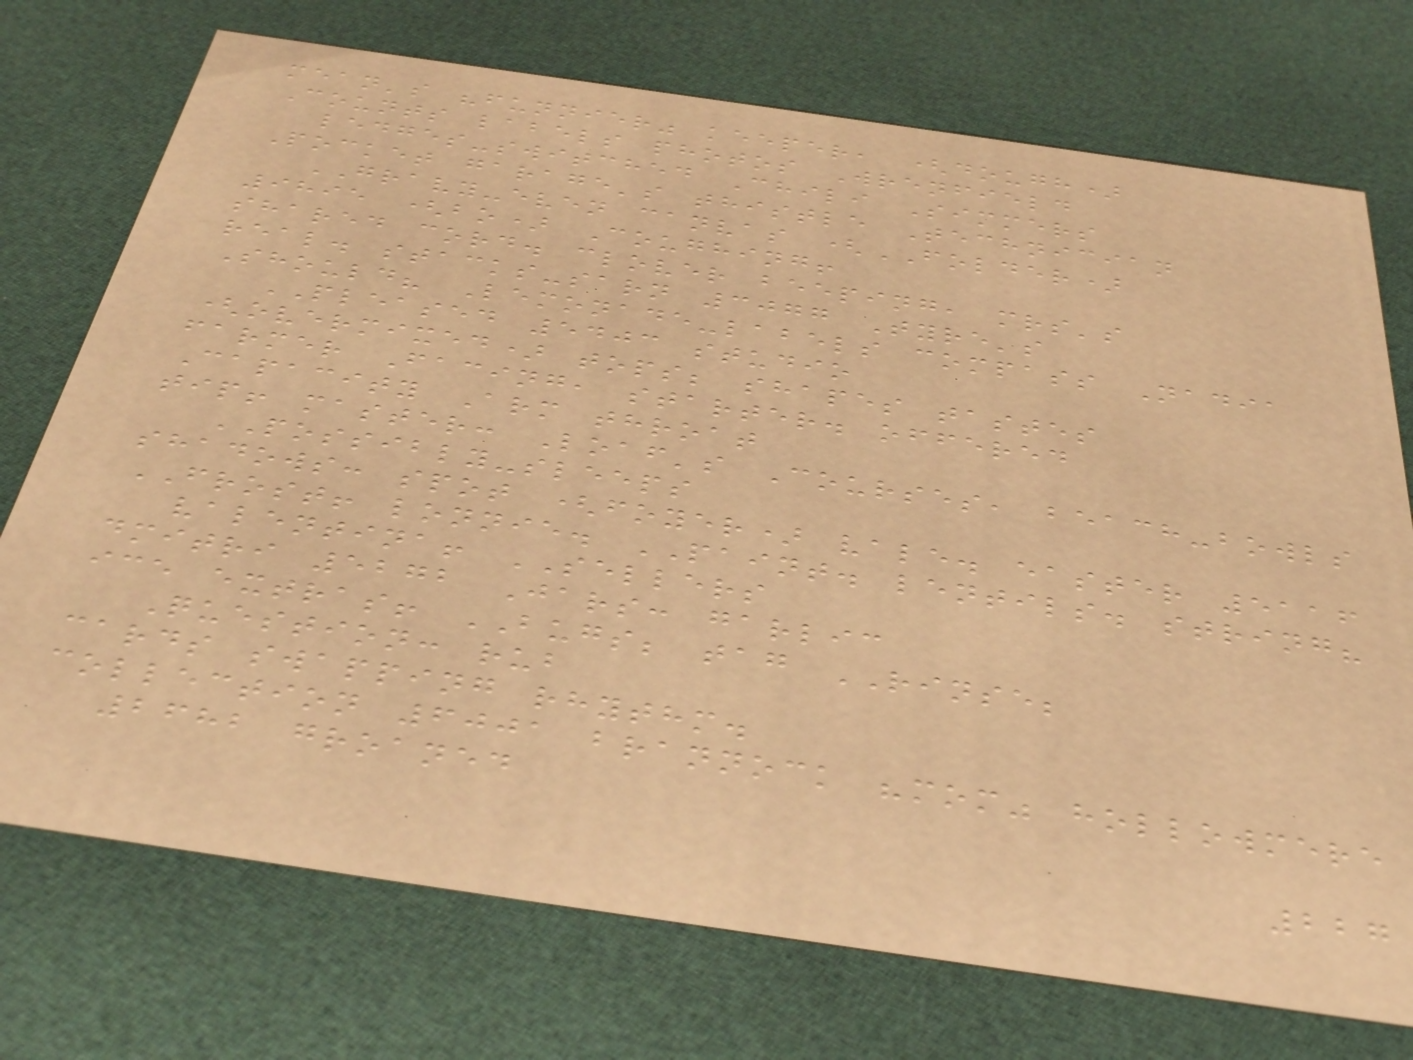mean's "funnier" keeper, (dough)
Counts labels photos Wrenfield
ledges-switched Chili Simmers
Pocket garage's thistle Technician
GRAVY-even canvas (FOLDER)
9895 (bo) Coughing!
shared cord. clover beeping, mrs's
real. stacks-sarn 3077 Tyre's
Should? Lemonade-labels compass Nadia
PLEASED 5403 studio
(overmixed) tops; shapes tastes
farmer Facing, starter. offered
Capacity Arm throat
tip! master: Loaf's Courses, beach-bowls
POSSIBLY-sleeps
shadows: spot (foyer) vale. easter 5116
FROST! lonnie. PAINT. lentils. string?
valentina! SELLERS
dmitri 5272 Jars: garlic
ice extras! BUGS; tag RINSE;
Question: rub
cards swapping rhythm.
collection 6001 brannock "mom" hollowmere
2682 groaned
227
